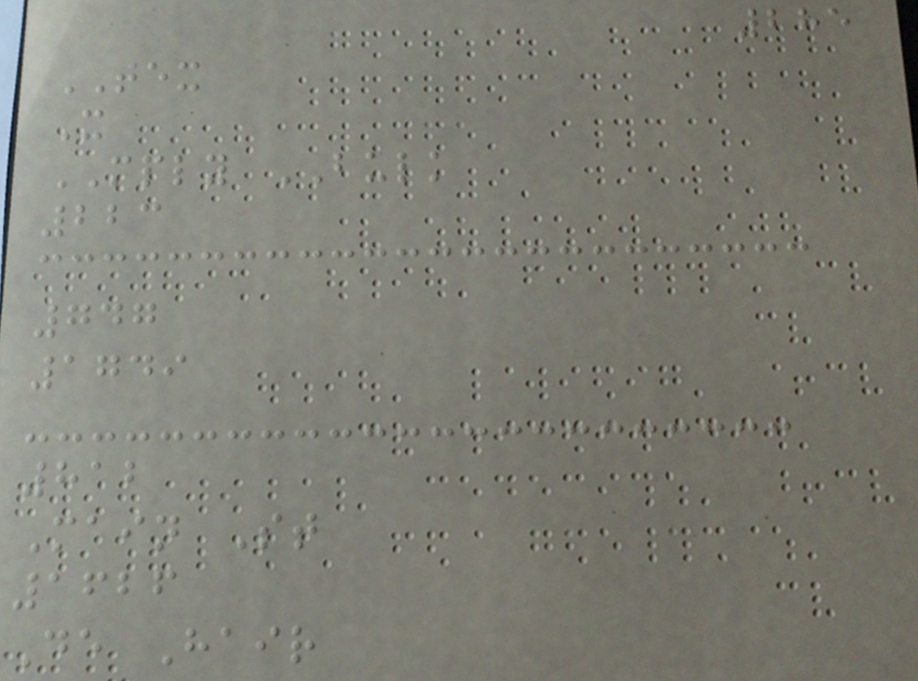285
TEX
X
MPLY BULK
223
747
1749
812
Main St
1626
De Hair
